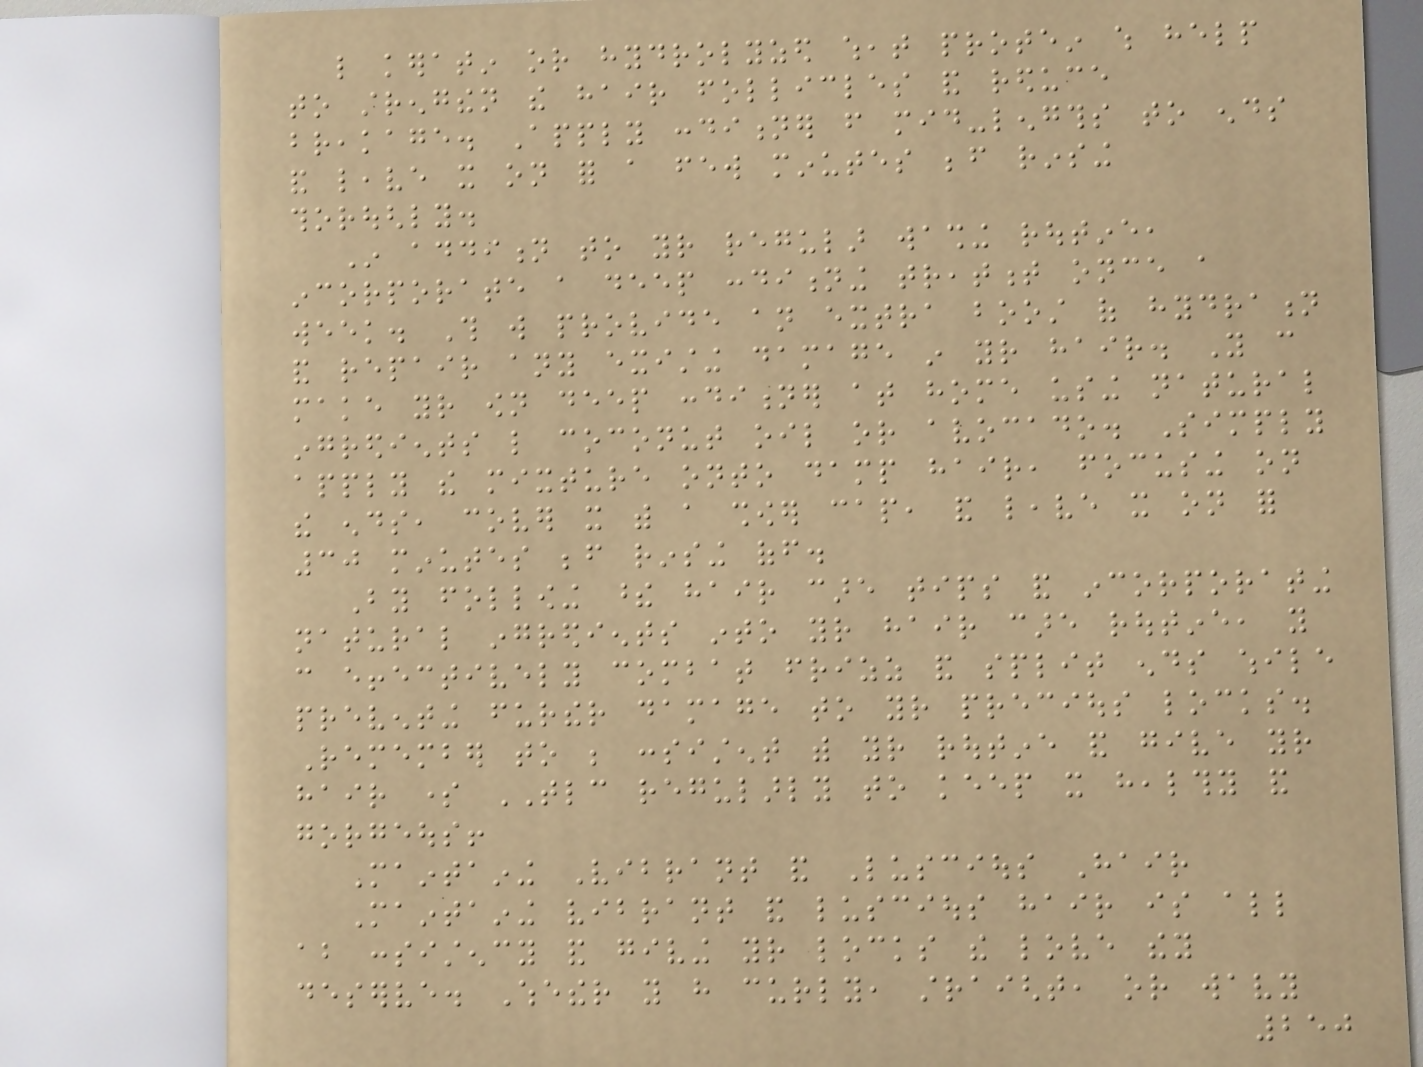like keratin or hydrolyzed wheat protein which help
to strengthen the hair follicles and reduce
breakage. Apply conditioner from mid-lengths to ends
and leave it on for a few minutes before rinsing
thoroughly.
In addition to your regular washing routine,
incorporate a deep conditioning treatment once a
week. This will provide an extra boost of hydration
and repair any existing damage in your hair. You can
make your own deep conditioner at home using natural
ingredients like coconut oil or avocado. Simply
apply the mixture onto damp hair, focusing on
the ends, cover it with a shower cap, and leave it on for
30 minutes before rinsing off.
By following these hair care tips and incorporating
natural ingredients into your hair care routine, you
can effectively combat frizz and split ends while
preventing further damage to your precious locks.
Remember to be consistent with your routine and give your
hair some TLC regularly to keep it healthy and
gorgeous!
Maintaining Vibrant and Luscious Hair
Maintaining vibrant and luscious hair is all
about consistency and giving your locks the love they
deserve. Whether you have curly, straight, or wavy
250
